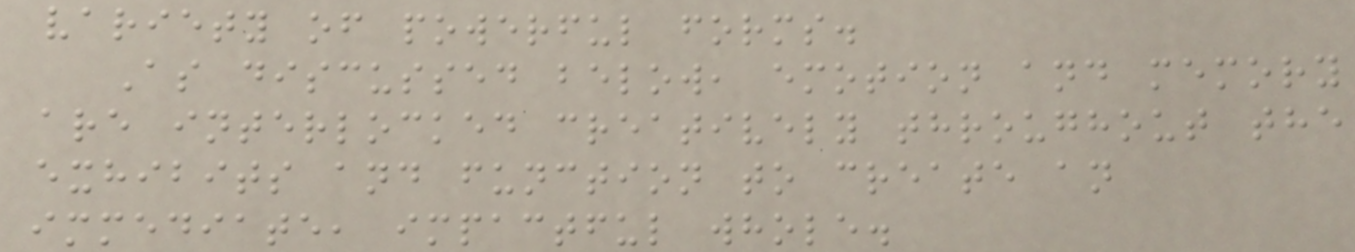variety of powerful forms.
As discussed below, emotion and memory
are interlocked creatively throughout the
exhibits and function to create an
immediate, impactful whole.
